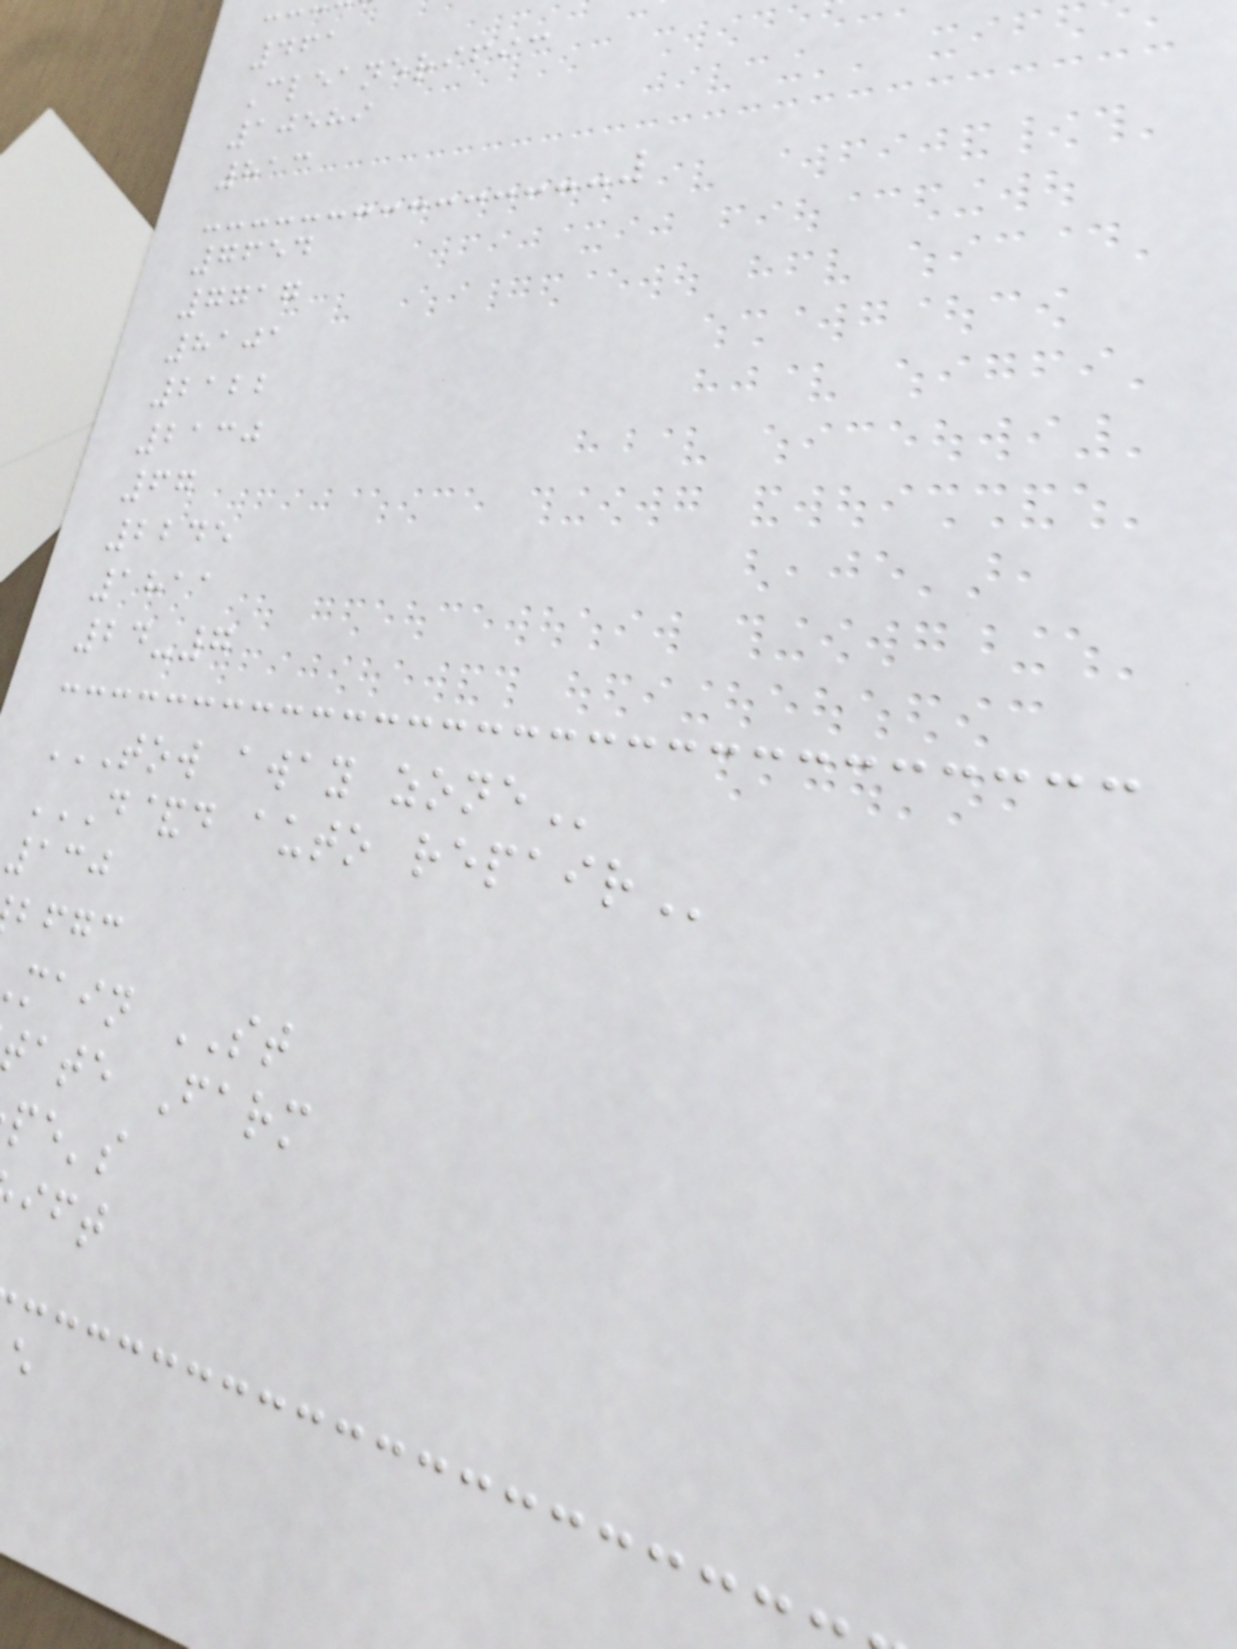461
Cleanerific
10589
813
7654
7717
8101
2122
2130
67
2245
1811
24-7
TOW AWAY ZONE
D&D AUTO REPAIR
130
bfgc
main ST
ate Farm
pe's
